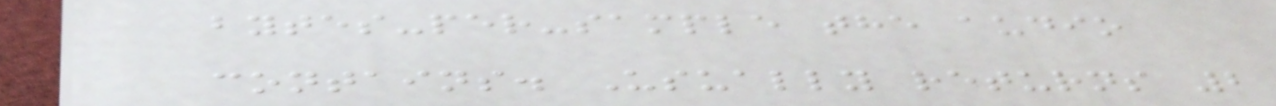bytes-per-sample the audio
contains. Usually returns 2
